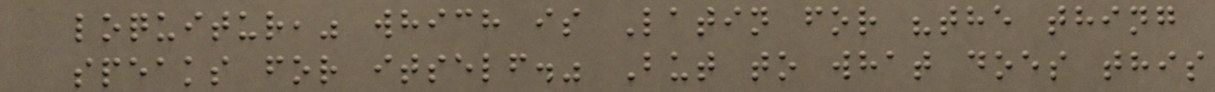loquitur," which is Latin for "the thing
speaks for itself." But to what does this
